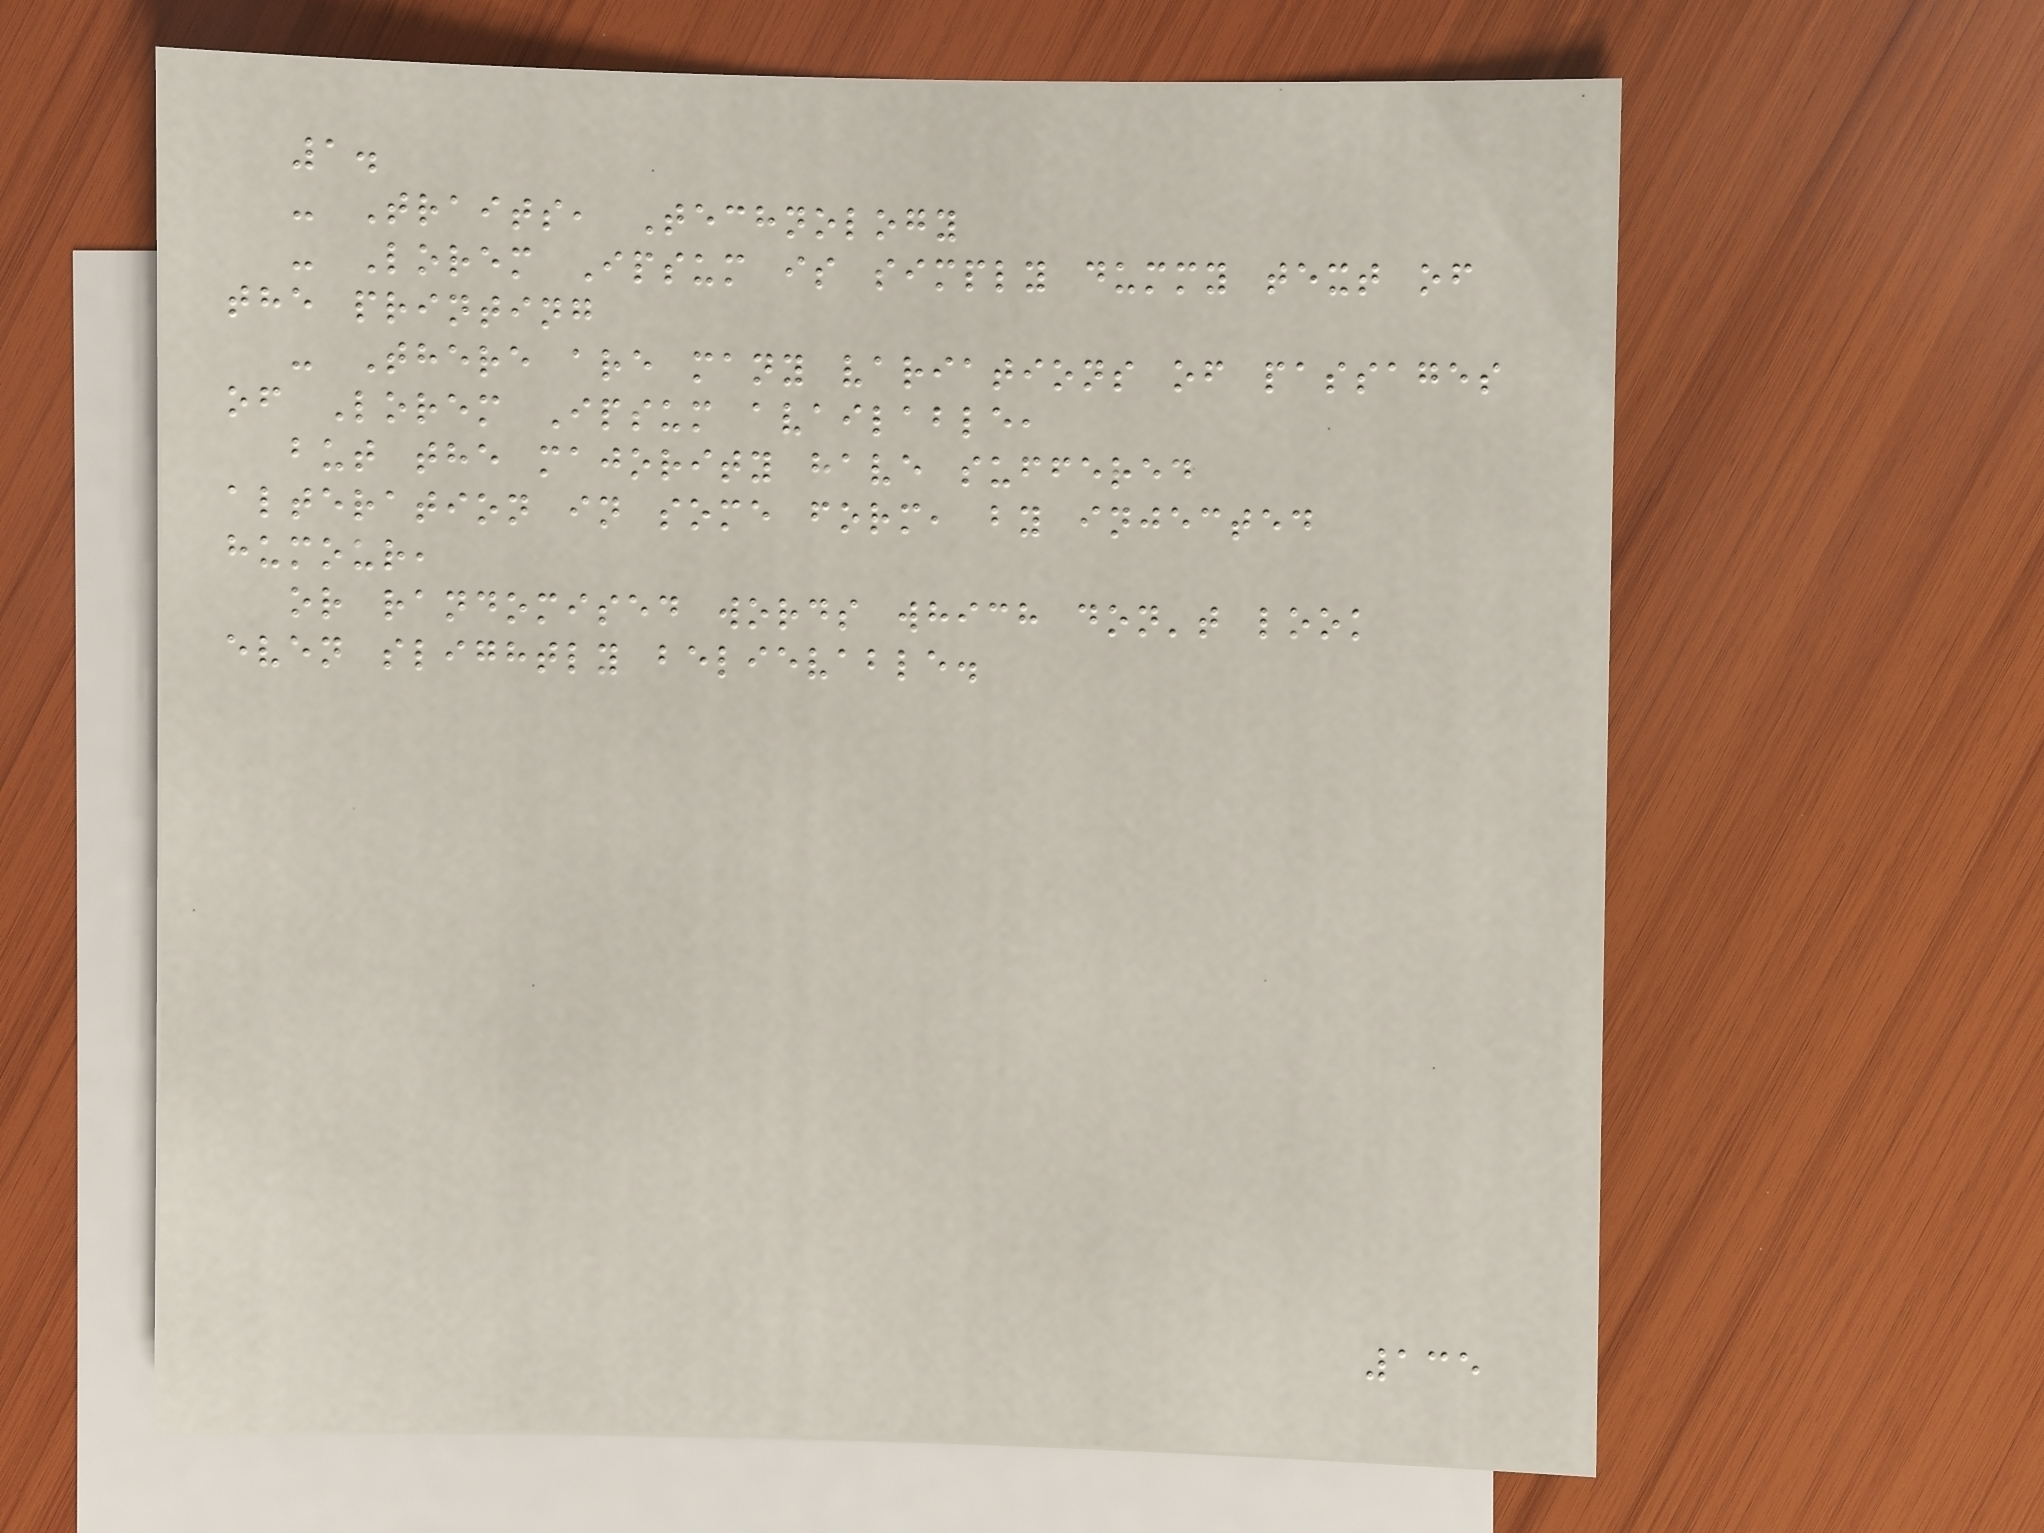1.
- Traits, Technology
- Lorem Ipsum is simply dummy text of
the printing
- There are many variations of passages
of Lorem Ipsum available,
but the majority have suffered
alteration in some form, by injected
humour,
or randomised words which don't look
even slightly believable.
135
